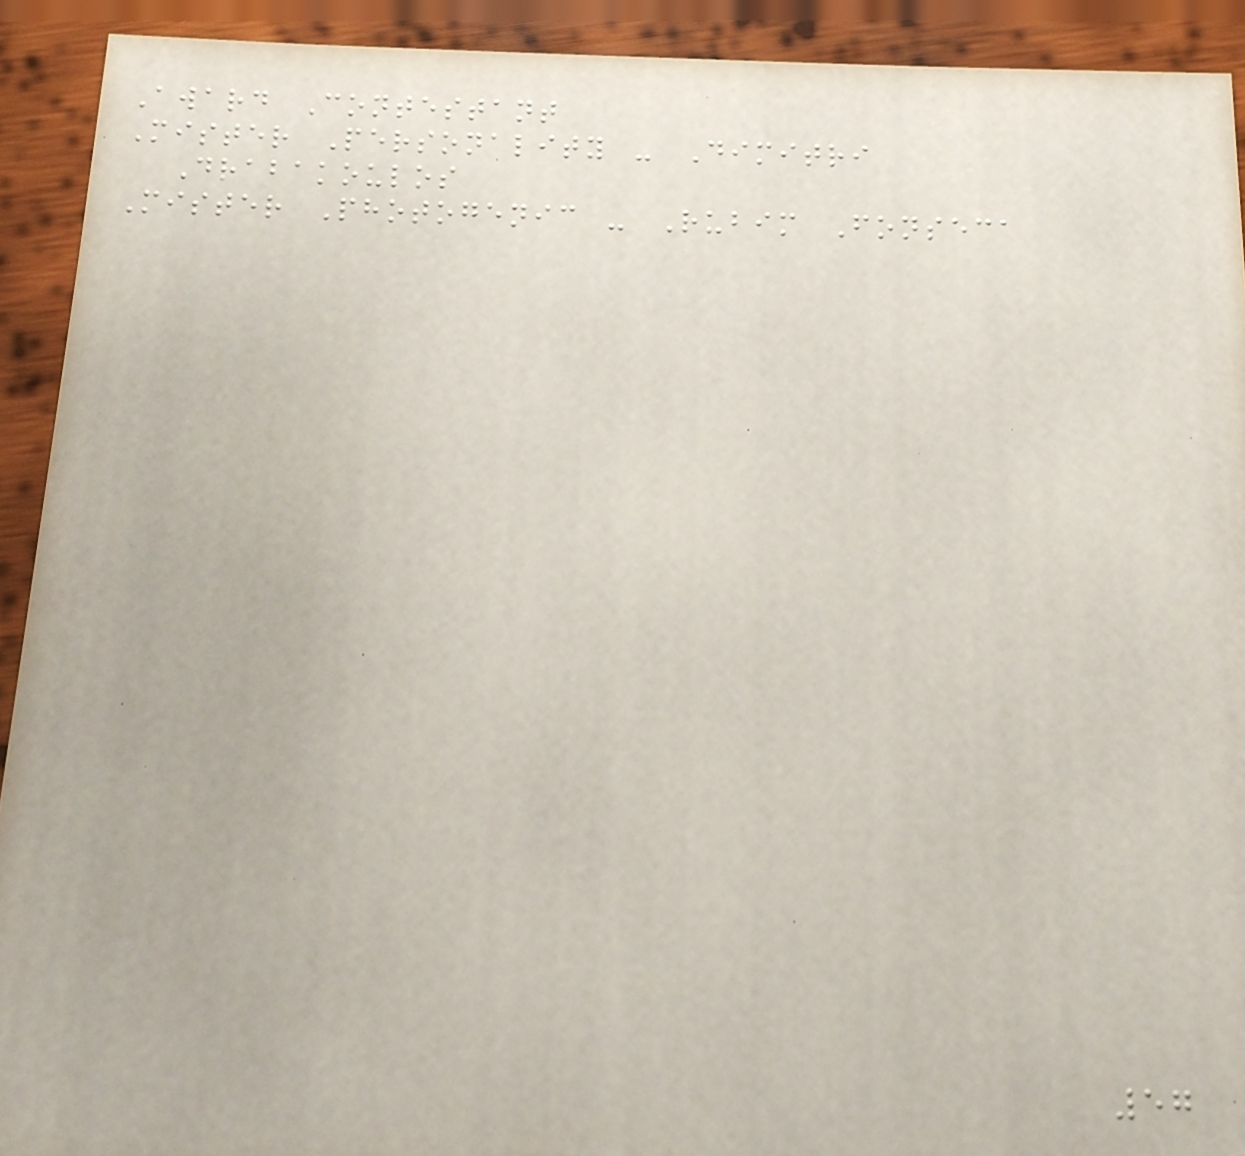Award Contestant
Mister Personality - Dimitri
Drabakoulos
Mister Photogenic - Rubim Fonseca
57
